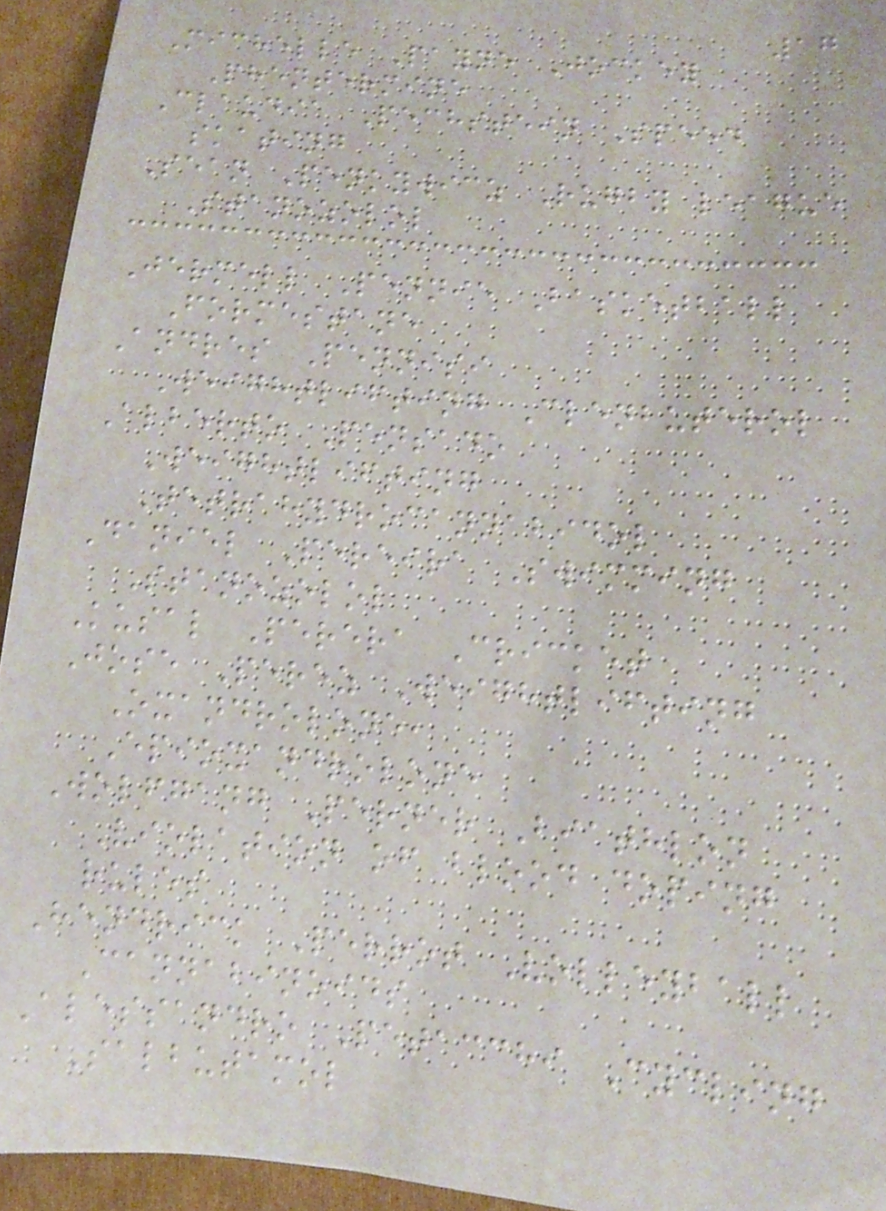17
Michelle Payne Jockey
Phentermine
Claudia Pechstein Speed
skating
Sean Penkywicz Rugby league
Stanozolol
Jermell Pennie Basketball
Formestane
Andres Pennisi
Weightlifting Clenbuterol
Alberto Pensado
Weightlifting
Tetrahydrocannabidol
Daniel Pereira Swimming
Stanozolol
Kusal Perera Cricket
Jose Perez Weightlifting
Oxandrolone,
Epioxandrolone
Wolfgang Perner Biathlon
Violation of blood doping
rules
Hendrick Perrot Volleyball
Cannabinoids
Alessandro Petacchi Cycling
Salbutamol
